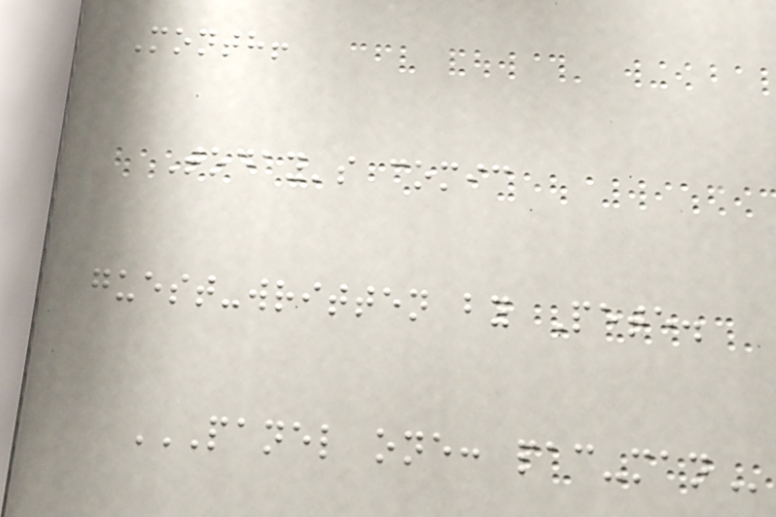Month!
Today's comic
guest-written by Pete.
PANEL ONE: PAC-MAN
